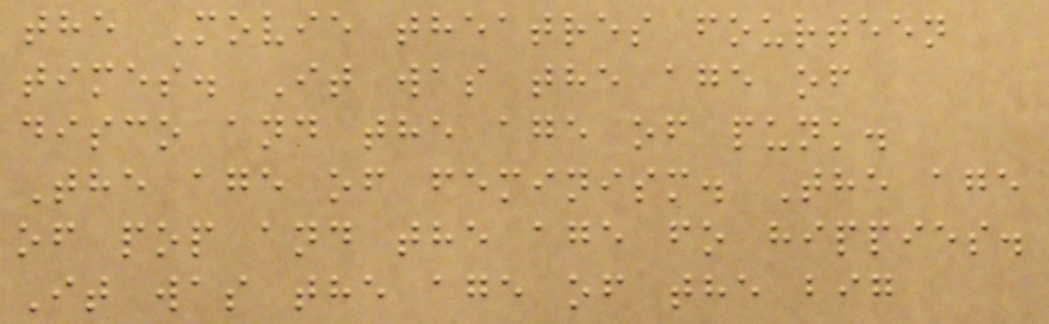the Movie theatres fourteen
times. It was the age of
disco and the age of punk.
The age of feminism. The age
of pop and the age fo hippies.
It was the age of the big
